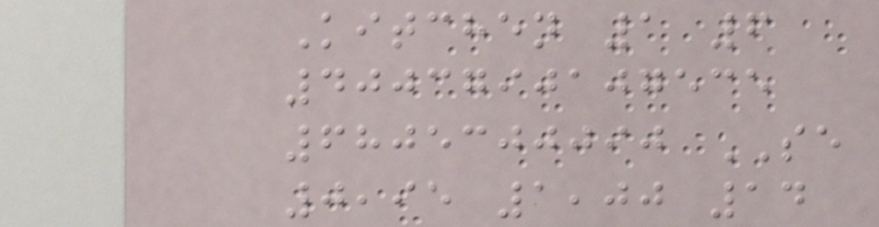Kitchen 1 6
4003790107535
6805300090 SE
0,95 1,00 14
